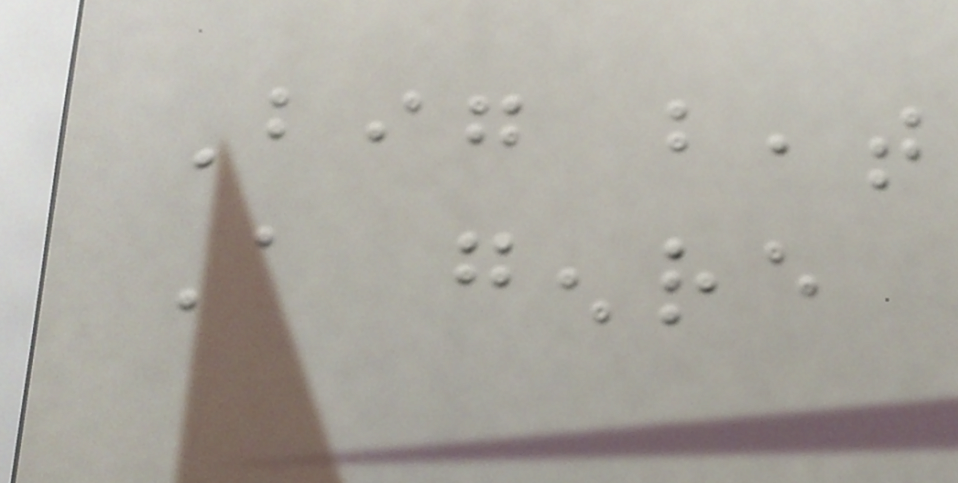Big beat
A genre
